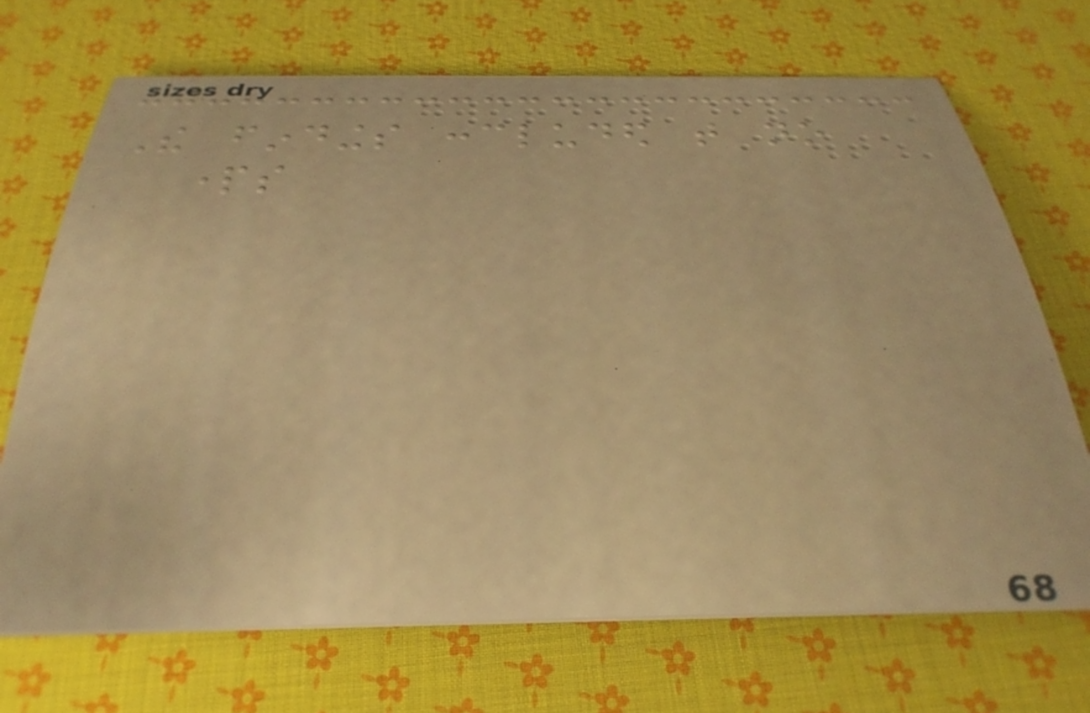The findings concluded that no
parts
